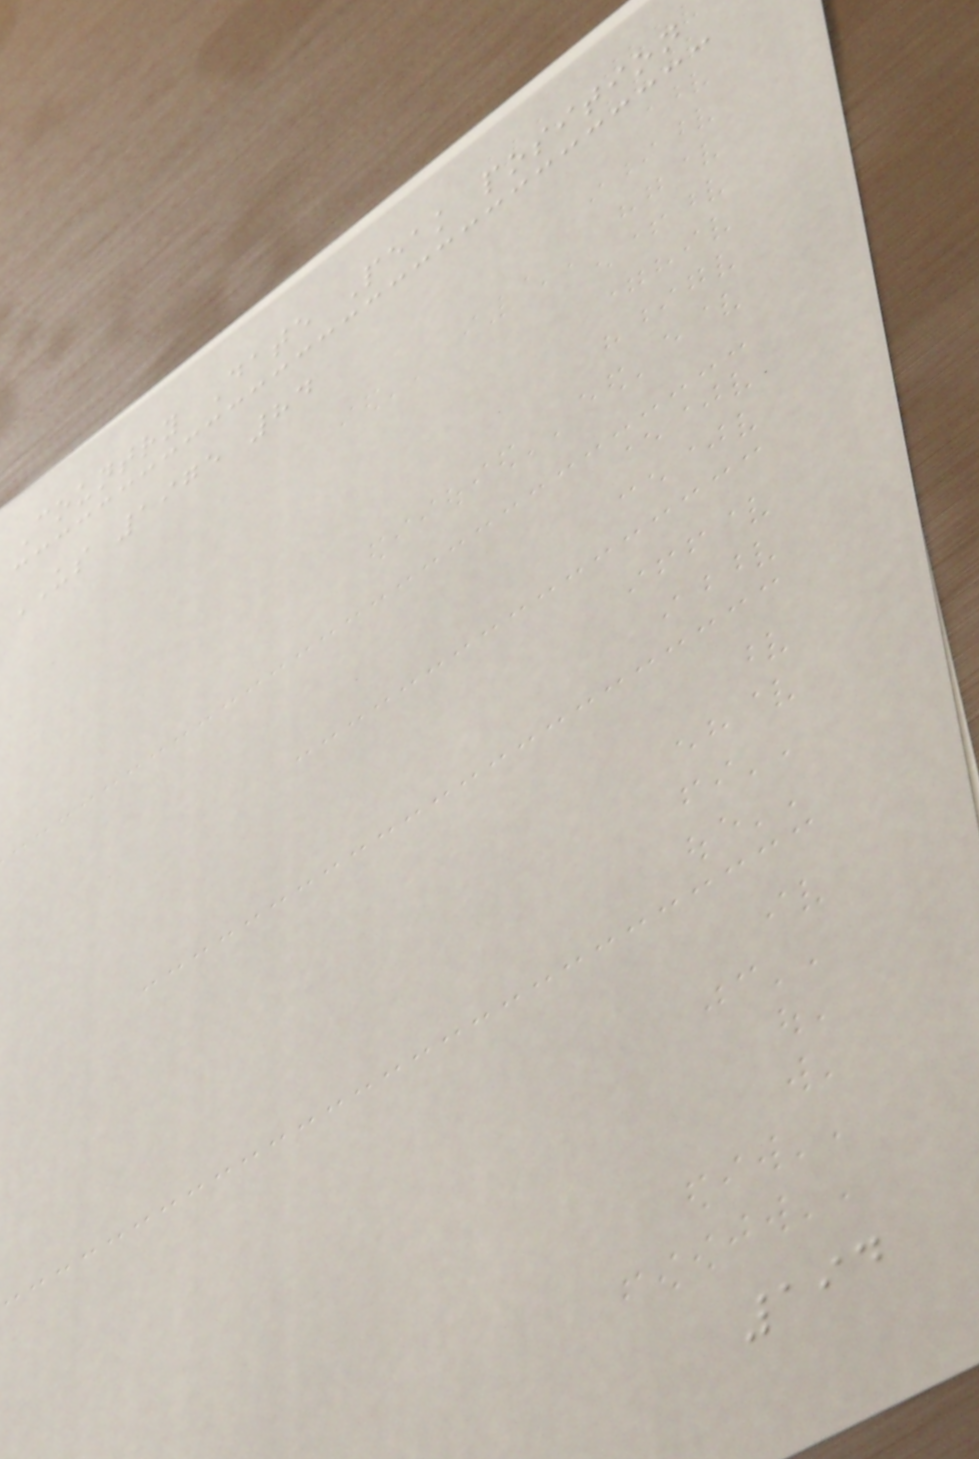Country Date Peak position
US 1975 84
194
